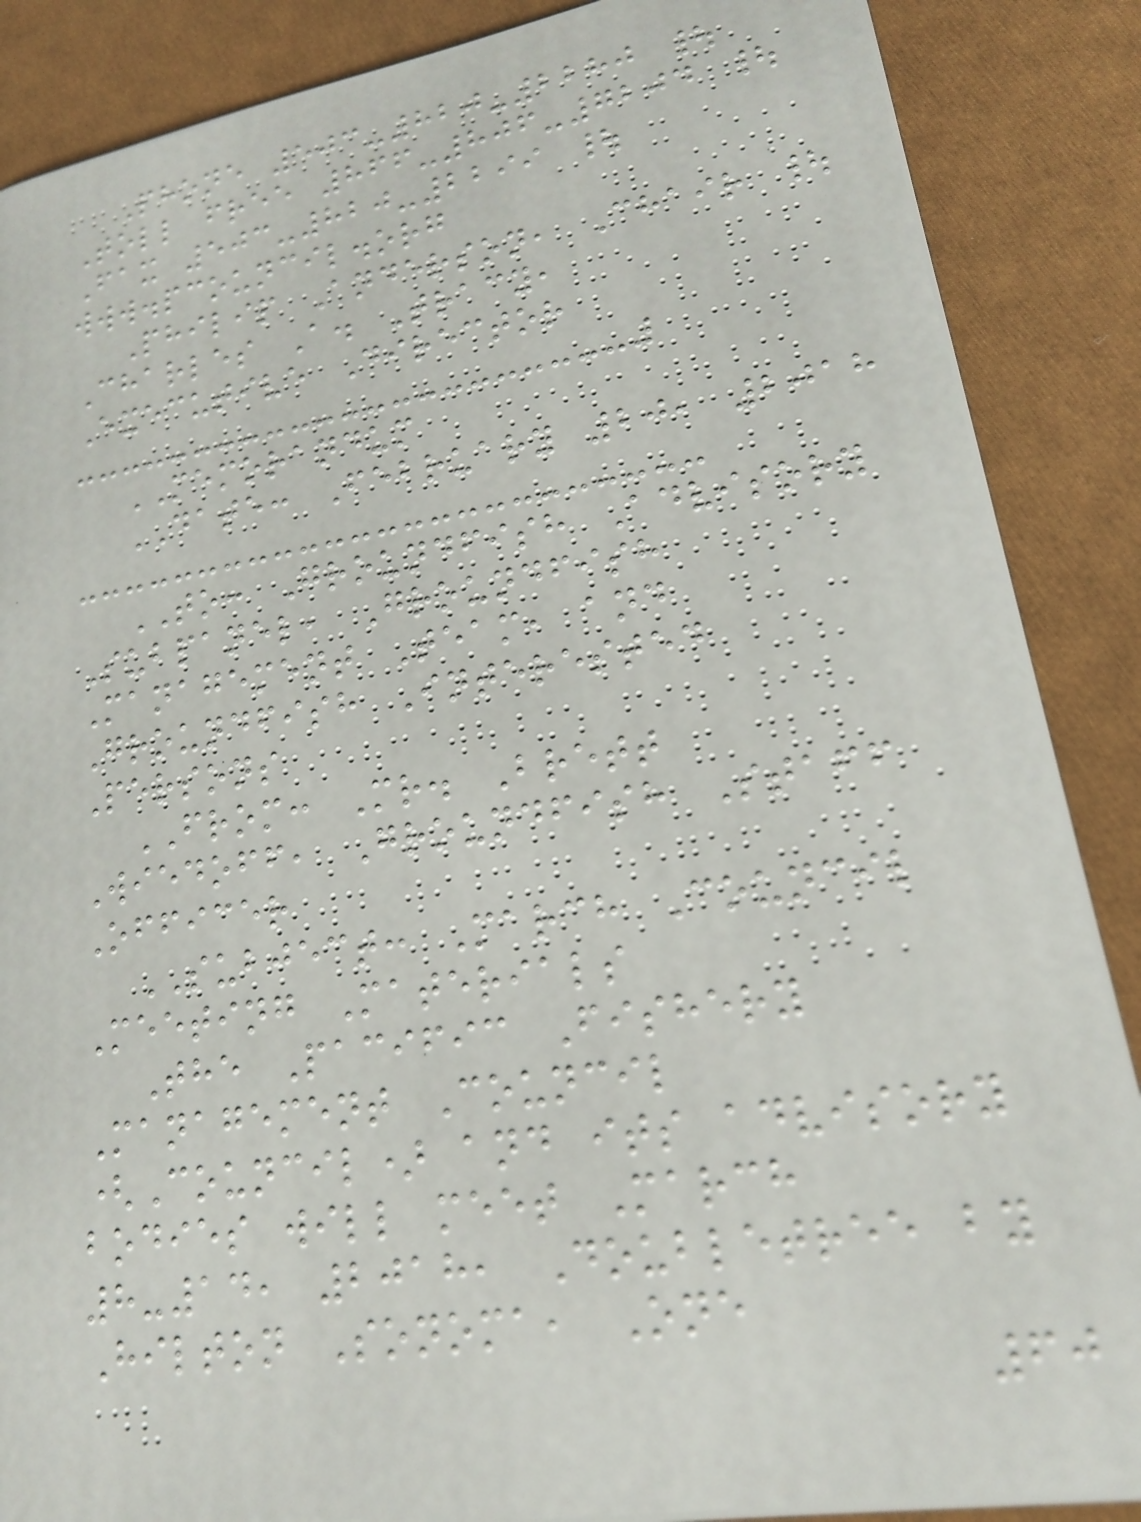Phone 503-820-2280 |
Toll free 866-806-7204 |
Fax 503-820-2299 |
www.pcouncil.org
Philip Anderson, Chair |
Charles A. Tracy,
Executive Director
MEMORANDUM
DATE: February 20, 2018
TO: Groundfish Advisory
Subpanel, Groundfish
Management Team, and
Groundfish Interested
Persons
FROM: Mr. Brett
Wiedoff, Groundfish Staff
Officer
SUBJECT: March Council
Meeting Materials
The Pacific Fishery
Management Council
(Council) and its advisory
bodies will meet March
8-14, 2018, Doubletree by
Hilton Sonoma, One
60
